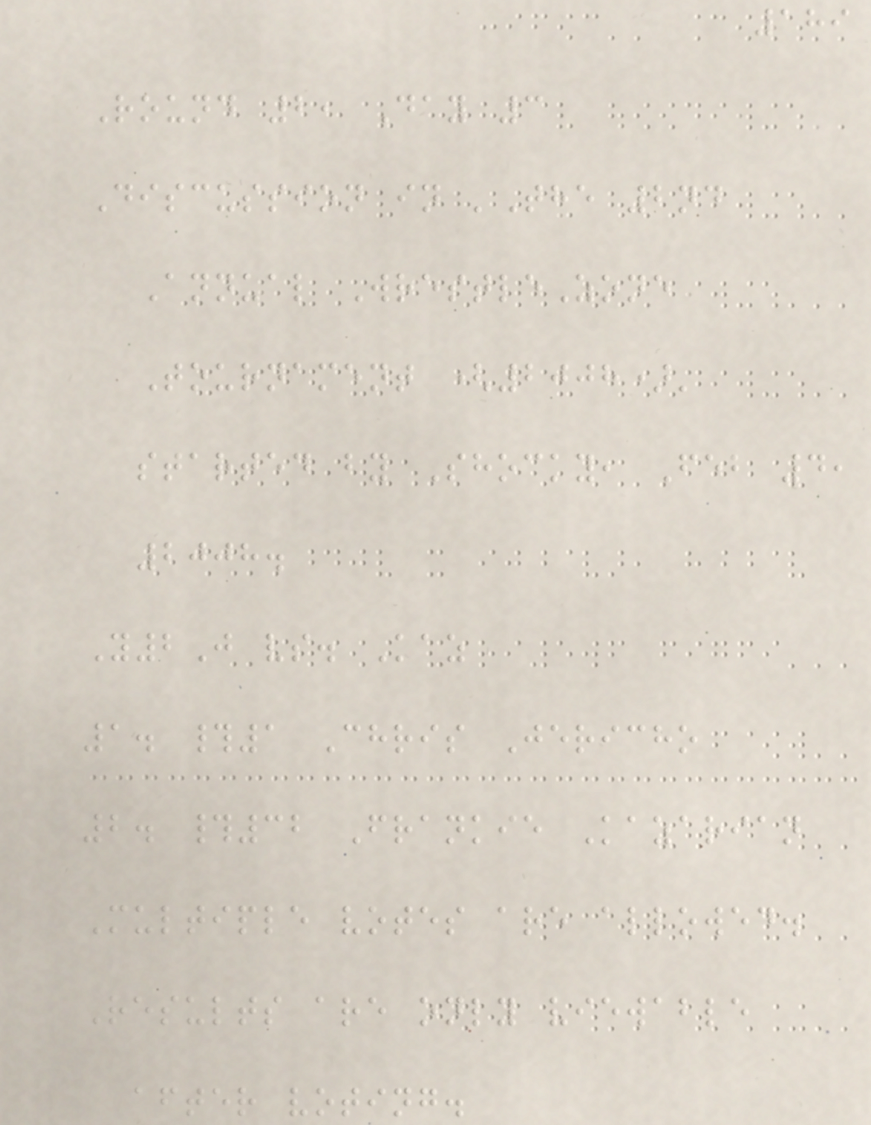189
Round 2, Day 3
Discussion in 'The 2nd
Annual WrestleZone
Tournament (2008)'
started by Shocky, Feb 4,
2008.
Y2J vs. Kaz
1. #1 Chris Jericho
2. #32 Frankie Kazarian
Multiple votes are allowed.
Results are only viewable
after voting.
